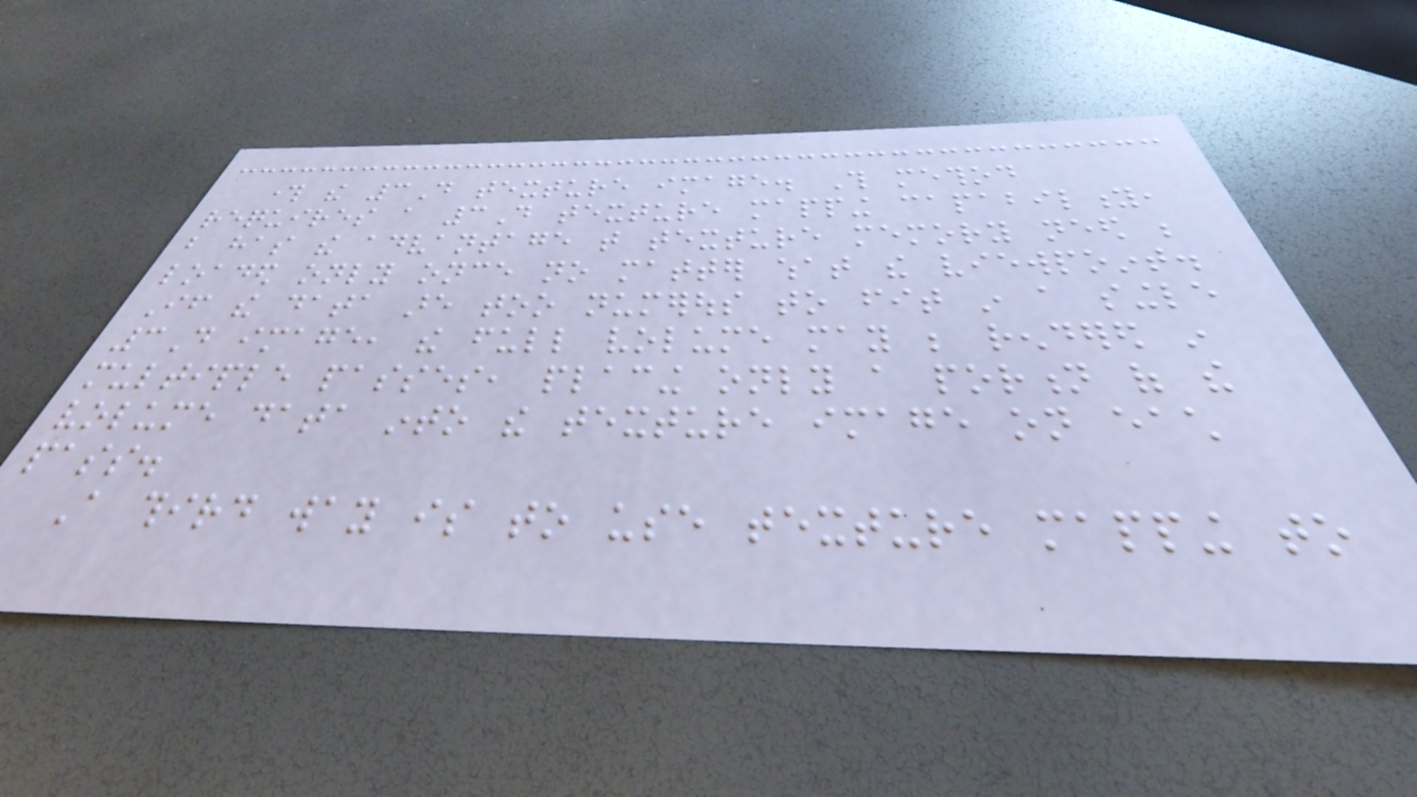through the 3D texture image. This method
requires a 3D texture mapping capability,
but has the advantage that texture memory need be
loaded only once no matter what the viewpoint.
If the data are too numerous to fit in a single
3D image, the full volume may be rendered in
multiple passes, placing only a portion of the
volume data into the texture image on each
pass.
A third way is to use texture mapping to
